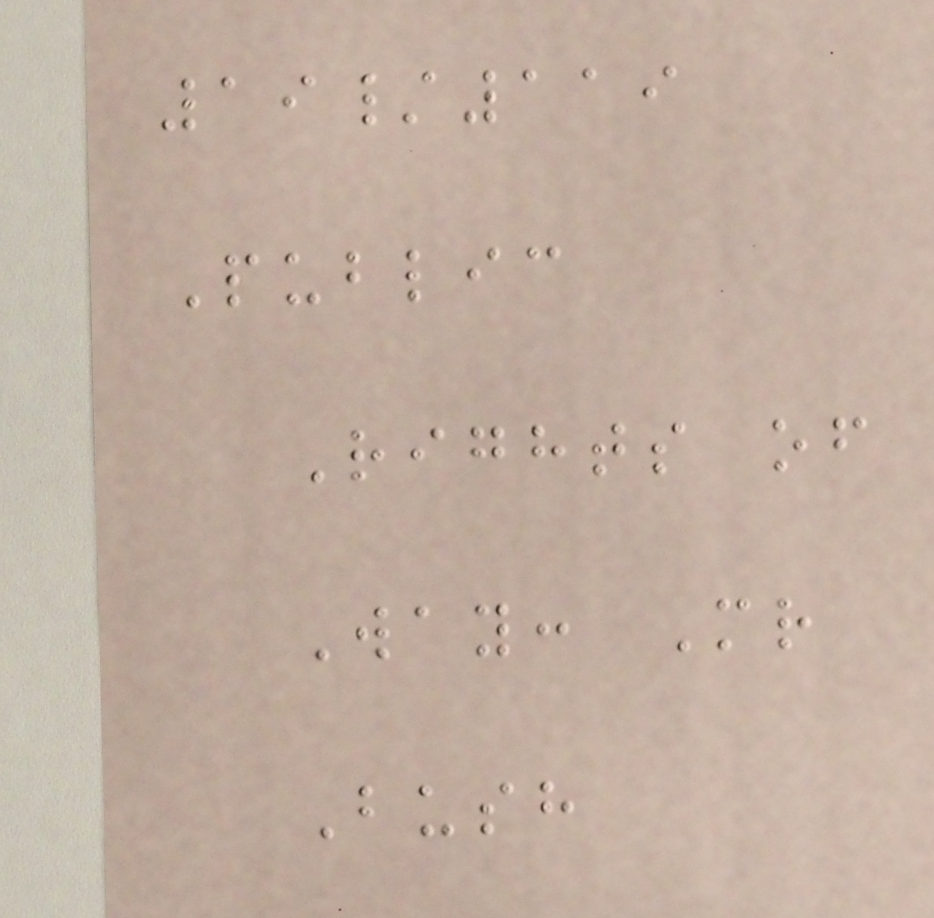19/119
Public
Rights of
Way: Mr
Bush
